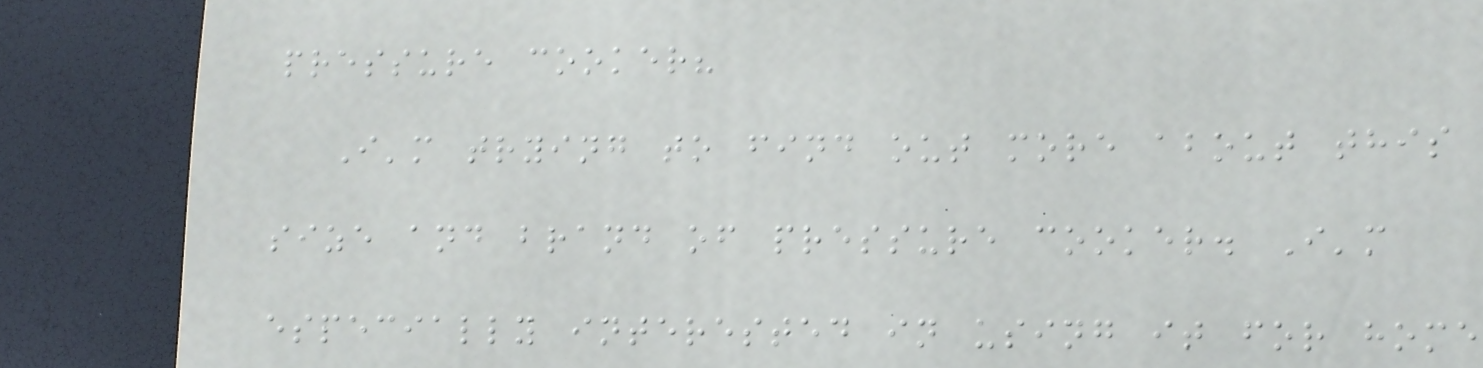pressure cooker?
I'm trying to find out more about this
size and brand of pressure cooker. I'm
especially interested in using it for home
